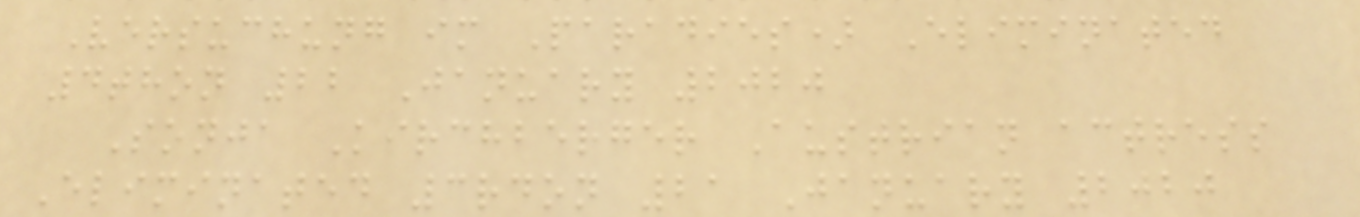Versuchung im Paradies) Eliminated
4thon 22 January 2020
Sonja Kirchberger Austrian actress
Eliminated 3rdon 21 January 2020
